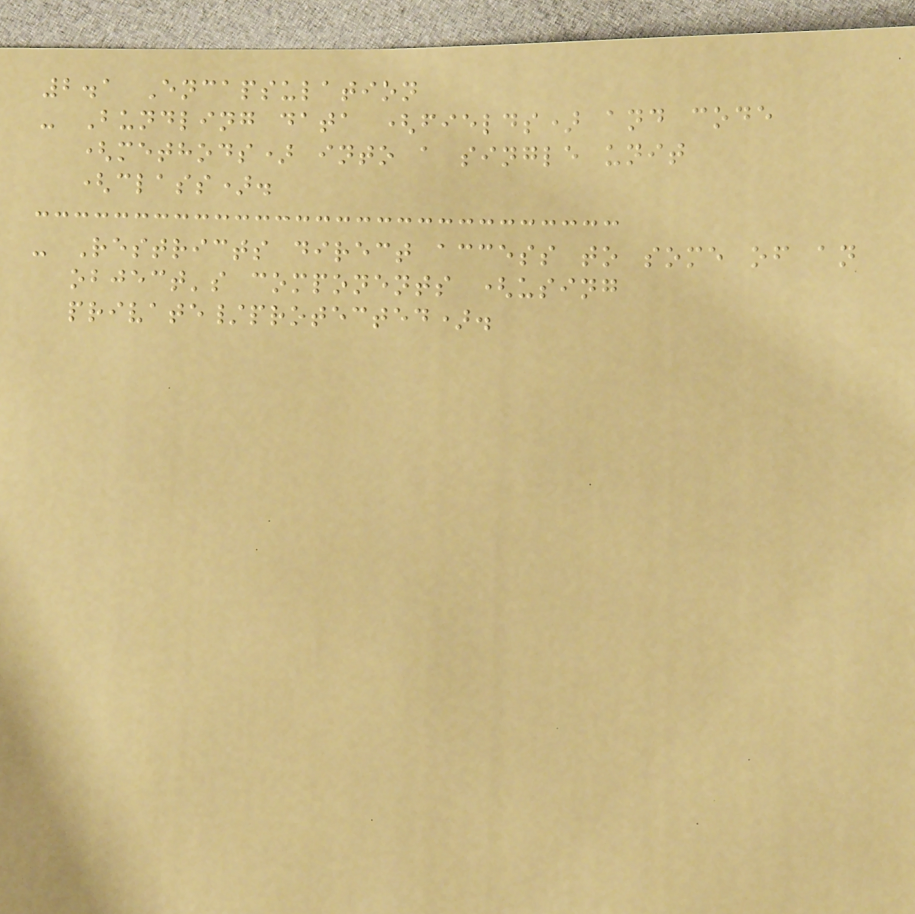2.1 Encapsulation
- Bundling data (fields) and code
(methods) into a single unit
(class).
- Restricts direct access to some of an
object's components (using
private/protected).
